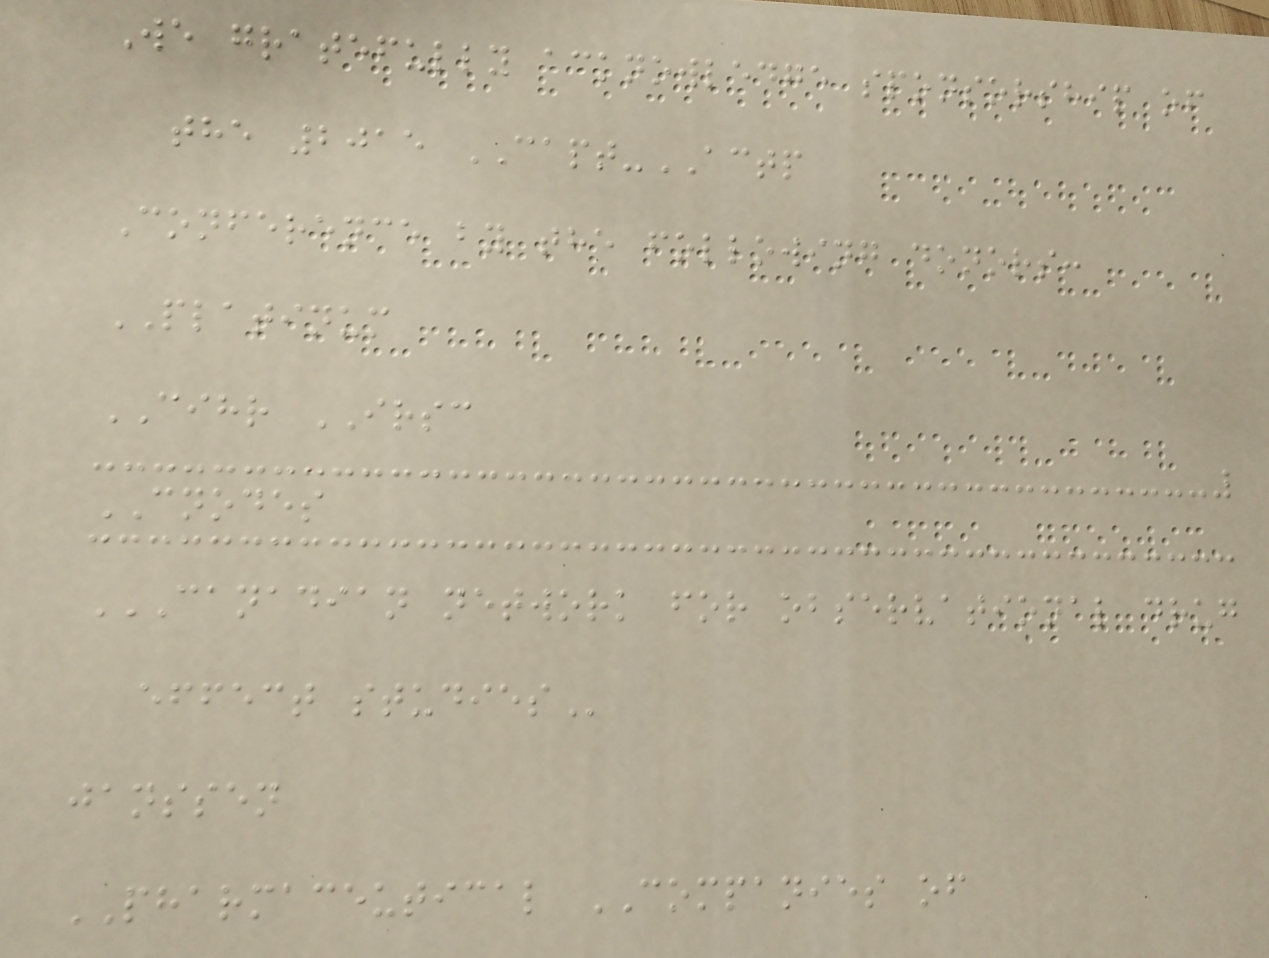We gratefully acknowledge sponsorship of
the 2015 CAPT-ACTP
Conference by the following donors:
PLATINUM
CIHR IRSC
CNODES
CANADIAN NETWORK FOR OBSERVATIONAL DRUG
EFFECT STUDIES
janssen
PHARMACEUTICAL COMPANIES of
